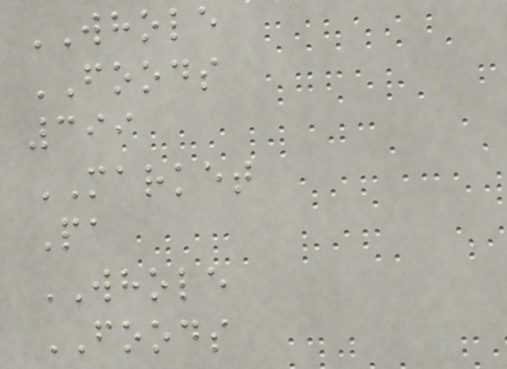WHOLE
FOODS
399
MARKET
Pa
WHOLE
FOODS
